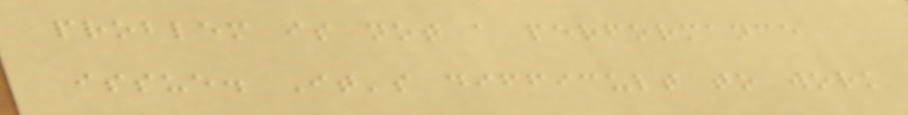problem is not a performance
issue. It's difficult to work
